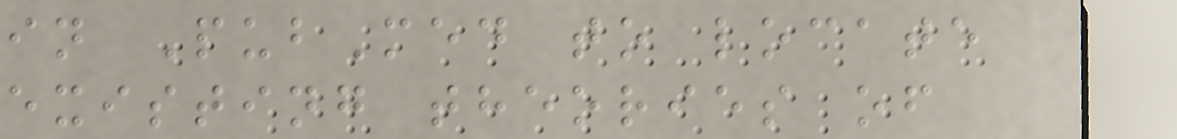in PubMed to locate
existing theories of
